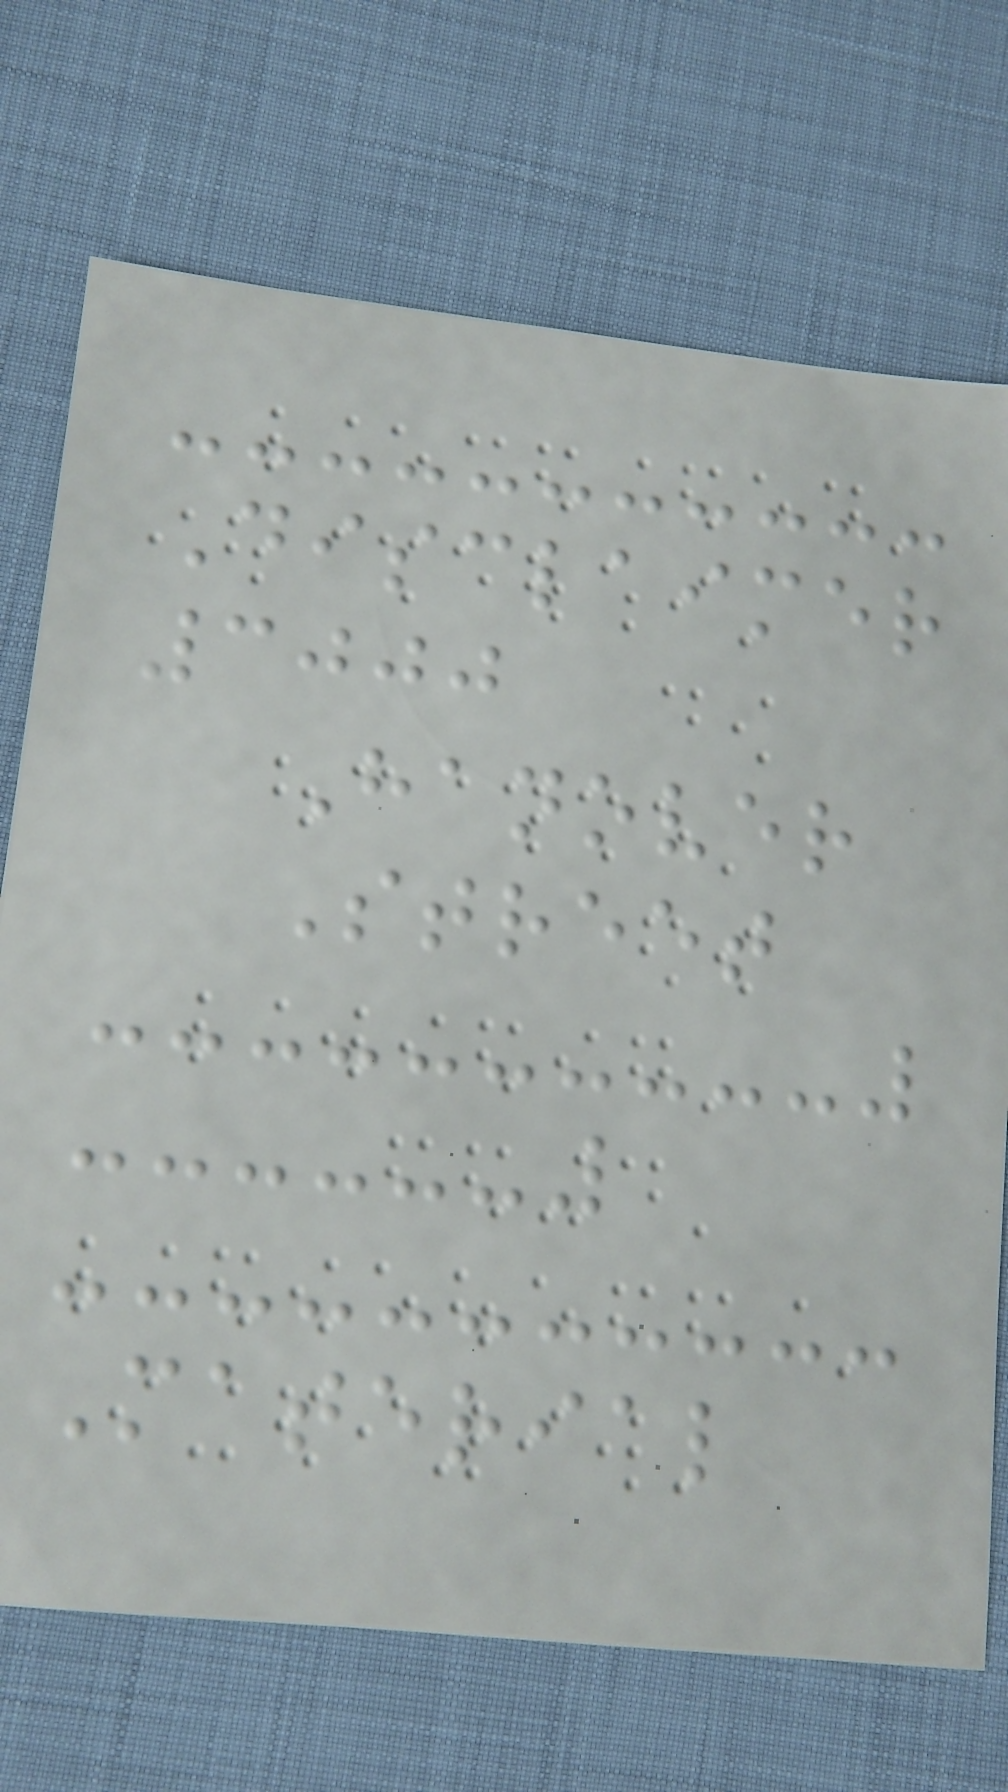Disclaimer
3000
Hanover
Street
Material
